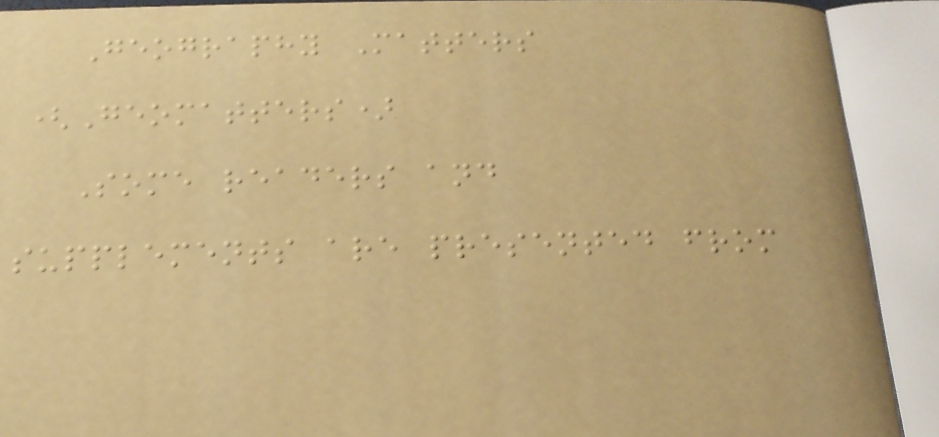Geography Matters
(Geomatters)
Some readers and
supplements are presented from
